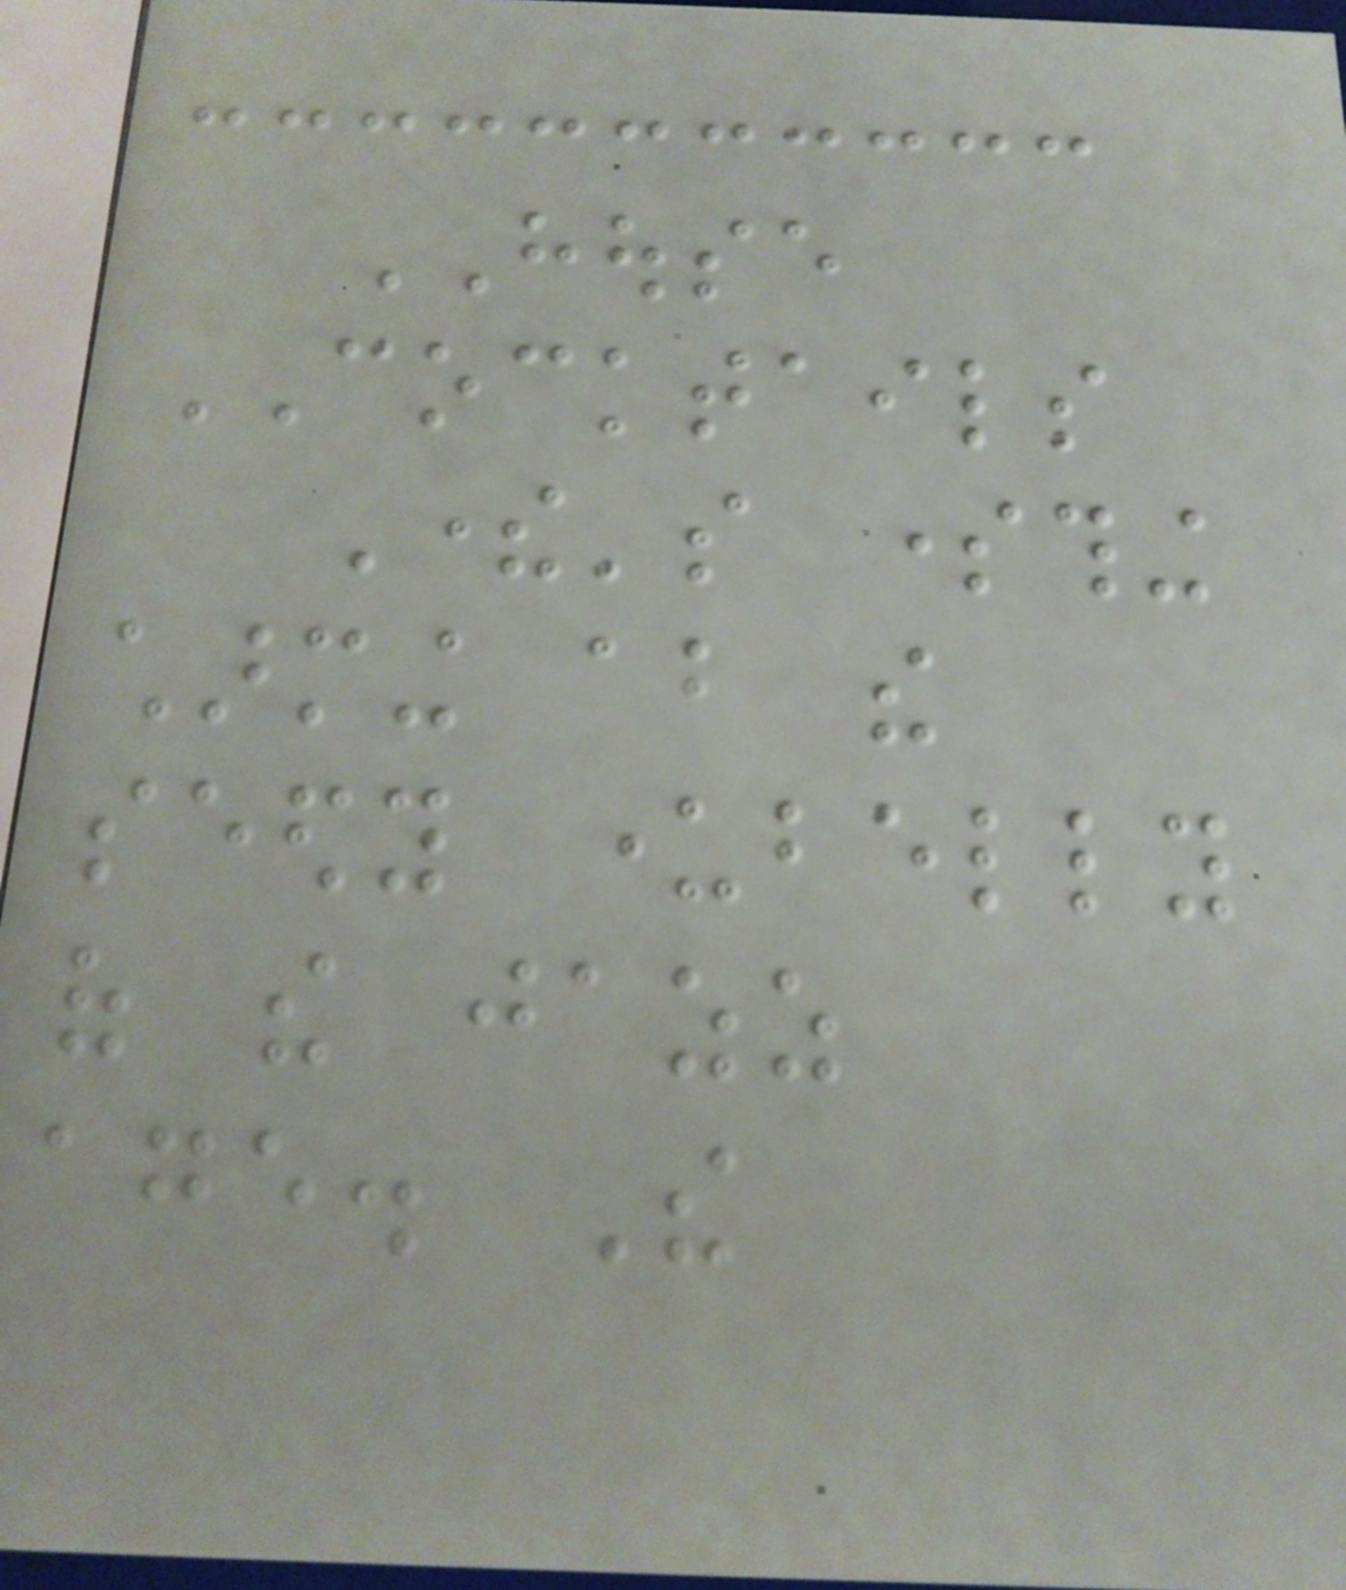HOUSE
COCKTAILS
There's something
charming about the
seedy underbelly
of the jazz
age. The
